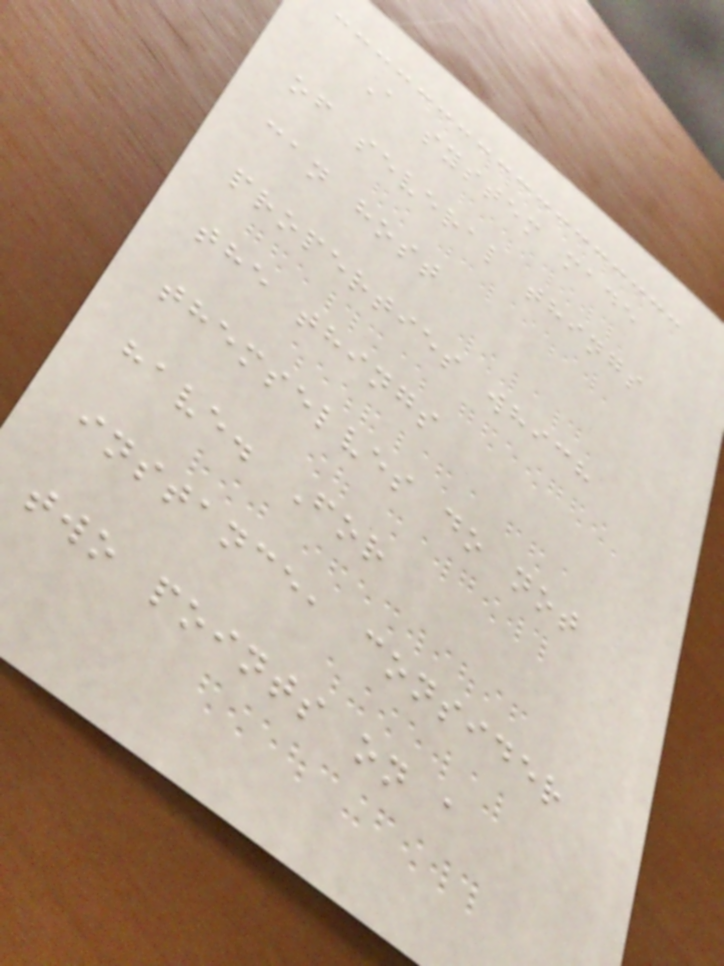A system made
of several things
can host
properties which
the things
themselves do not
have. For
instance, consider
two points on a
